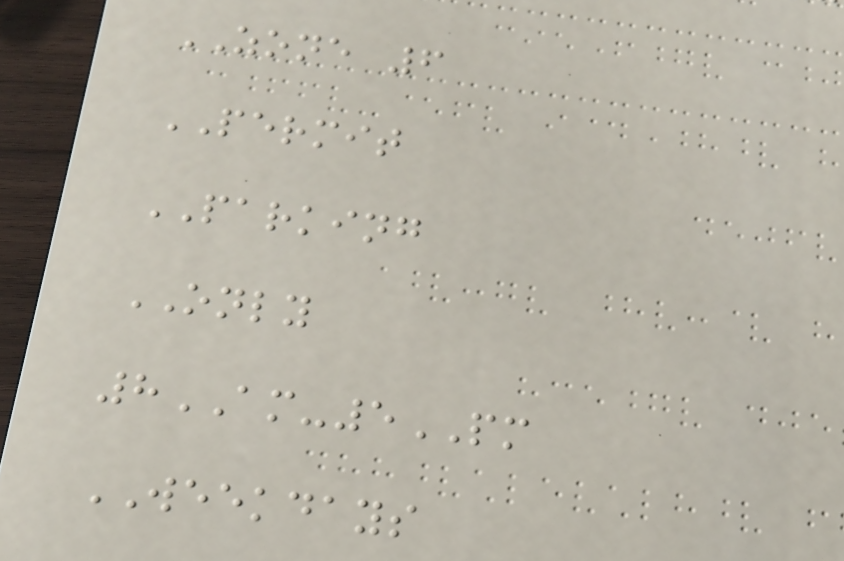ZONE 6
PERMIT
PARKING
ONLY
8AM-5PM
WEEKDAYS
